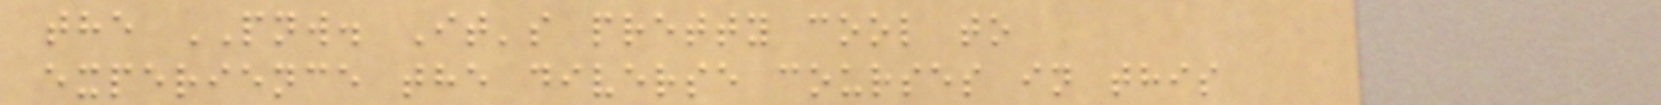the PNW. It's pretty cool to
experience the diverse courses in this
